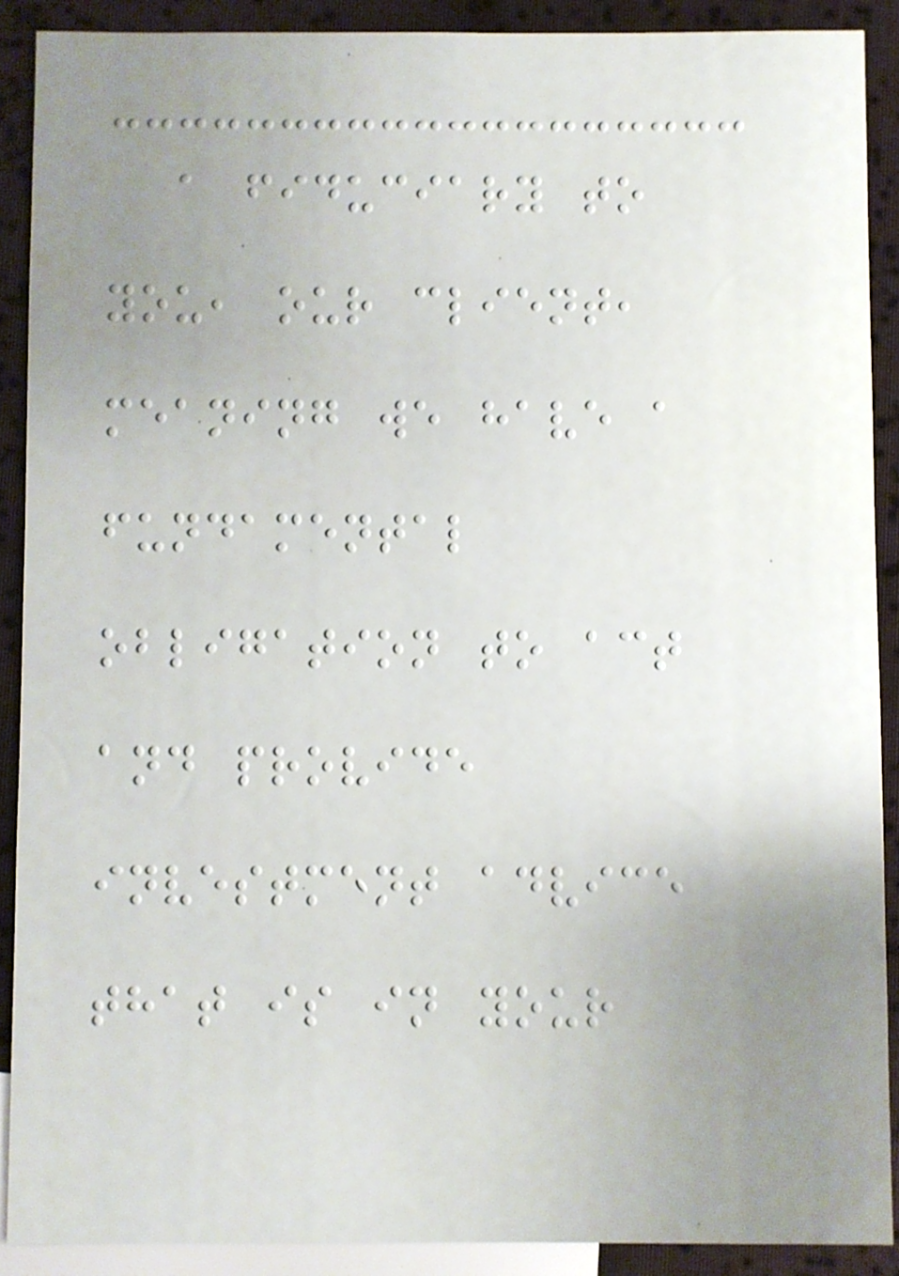a fiduciary to
you, our client,
meaning we have a
fundamental
obligation to act
and provide
investment advice
that is in your
